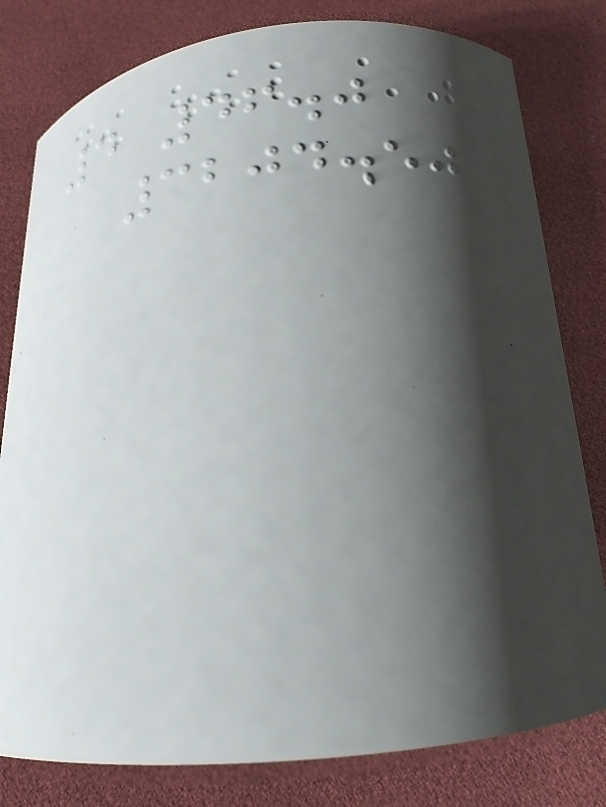4 46.0
3204.50
